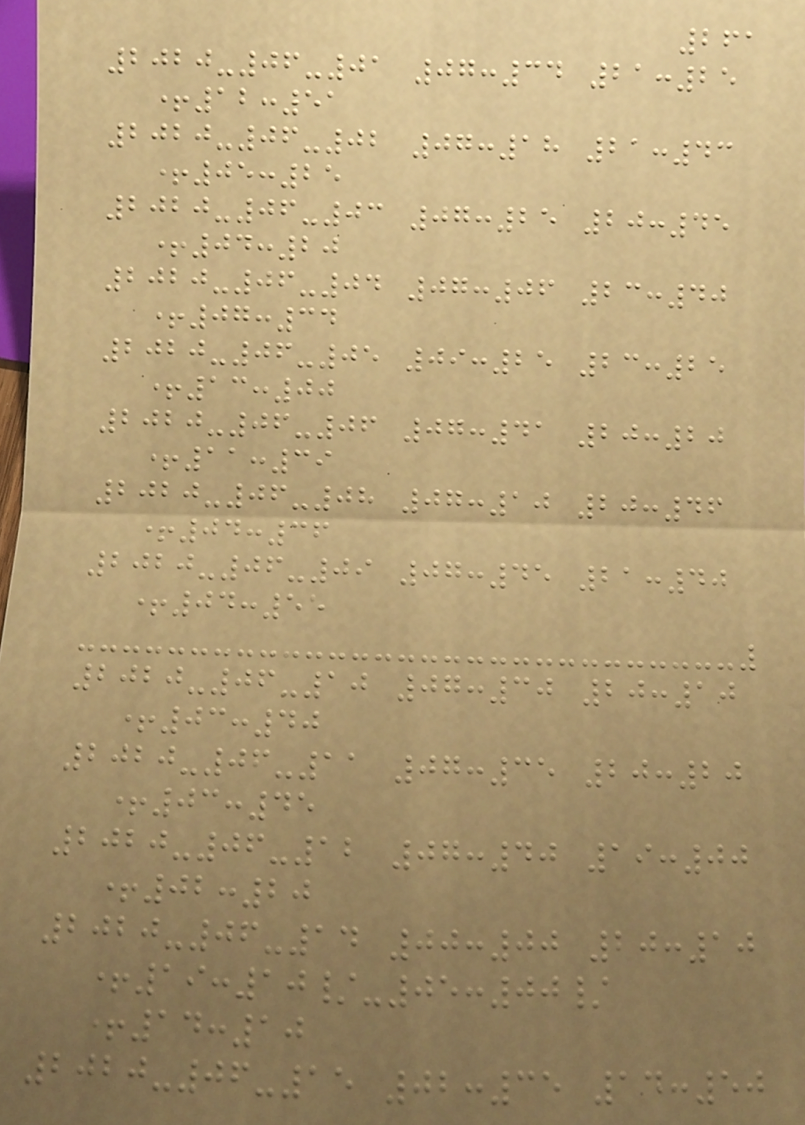261
2020-06-01 07:34 21:25
+12:51
2020-06-02 07:18 21:43
+05:25
2020-06-03 07:25 20:45
+04:20
2020-06-04 07:06 23:40
+07:34
2020-06-05 09:25 23:25
+13:00
2020-06-06 07:41 20:20
+11:39
2020-06-08 07:10 20:46
+04:36
2020-06-09 07:45 21:40
+04:55
2020-06-10 07:30 20:10
+03:40
2020-06-11 07:35 20:20
+03:45
2020-06-12 07:40 19:00
+02:20
2020-06-14 00:00 20:10
+19:10/-05:00/
+14:10
2020-06-15 02:35 14:50
